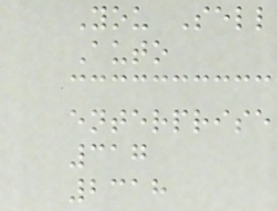You Sell
Auto
enterprise
317
2318
